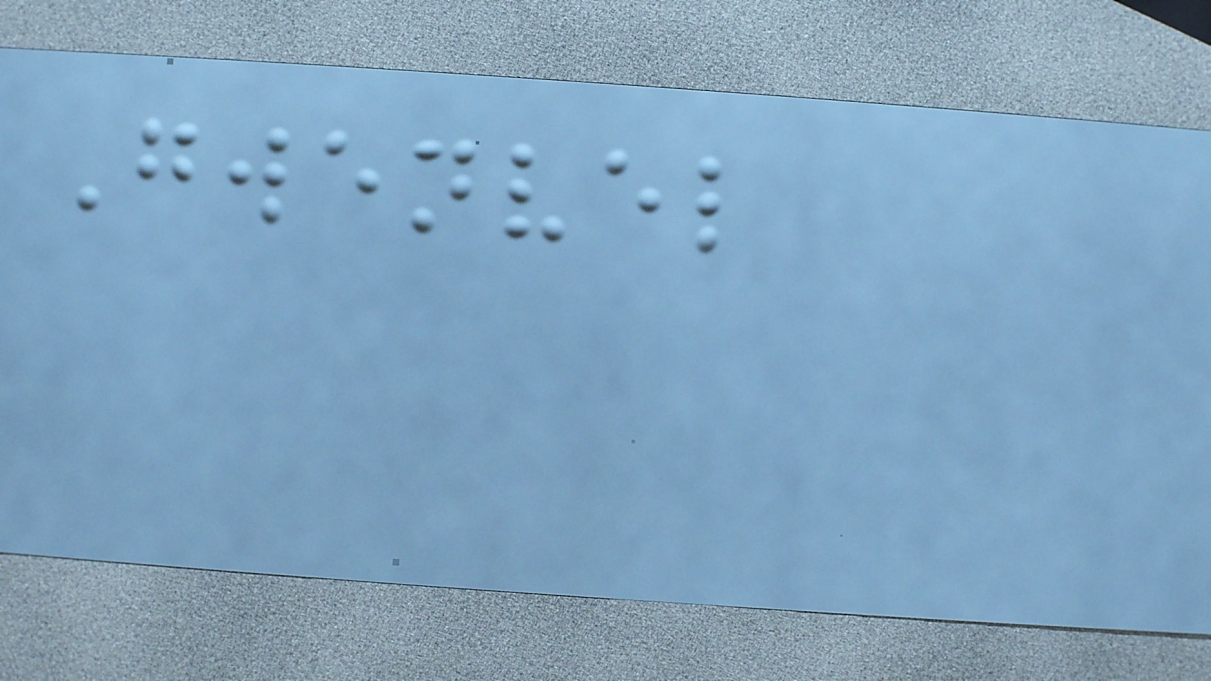Gwenvel
